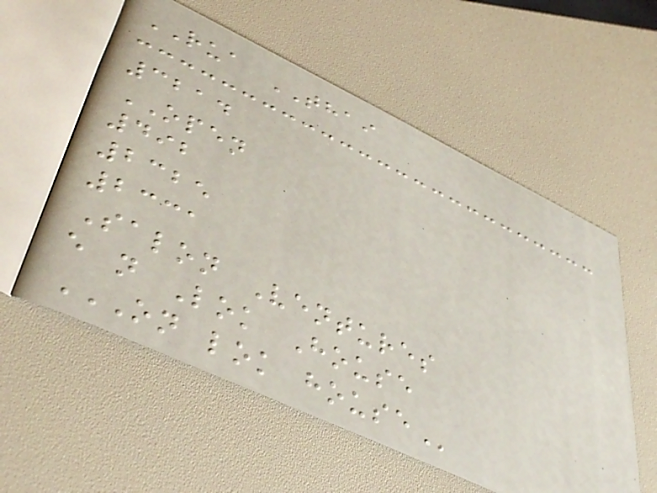RUA THAI
3214
OPEN
492
2325
2331
Salon Ventures
e n Lok House
ON LOK HOUSE
